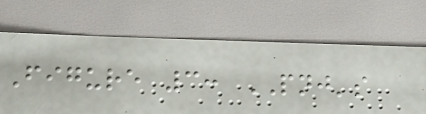Figure 3: PNJ's
